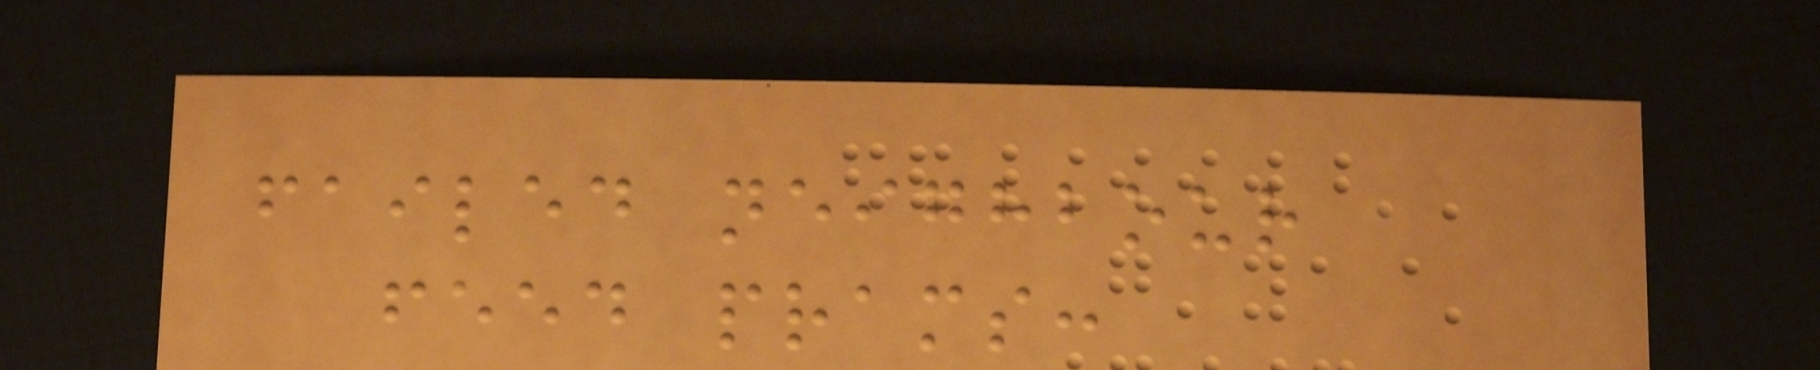failed neighbour
feed prams:
